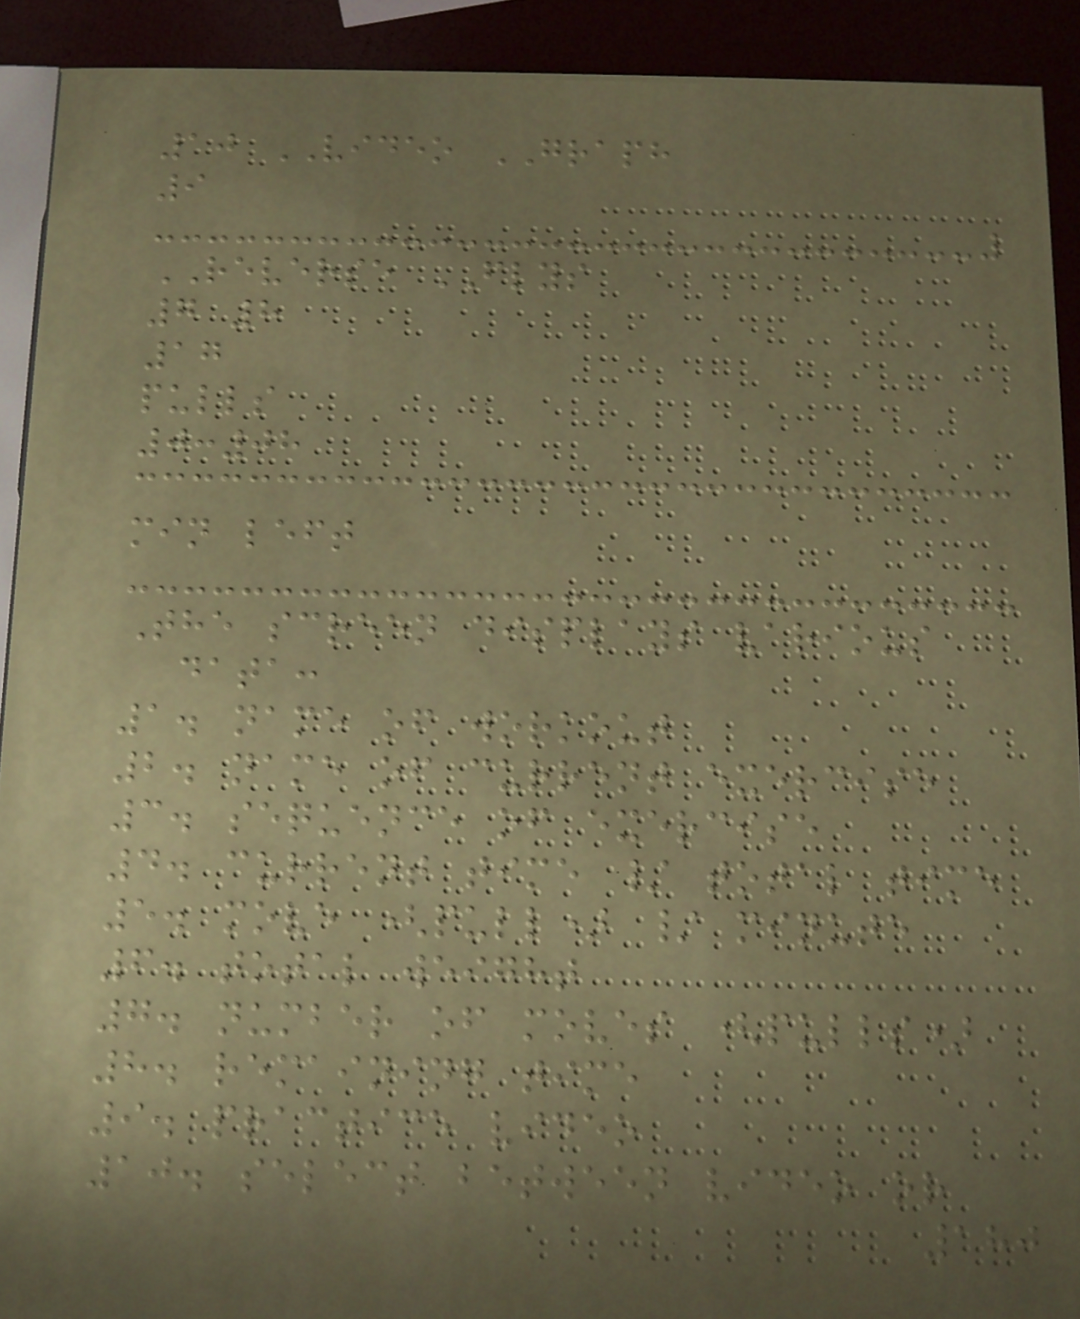10 VIDEO GRAPH
9
REVERSE FLYS
7 8
17
pulls
0:08
min left
The screen displays various
data:
1. name of workout
2. name of current exercise
3. sequence of exercise
4. current time / total time
5. move (pull) / minute
6. total weight
7. number of moves (pulls)
8. remaining time
9. practice video
10. select between video or
180
